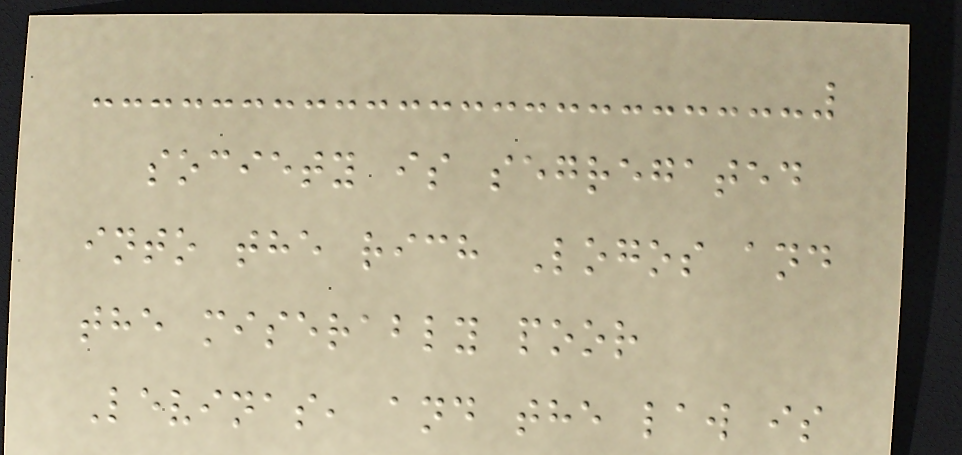society is segregated
into the rich Logos and
the miserably poor
Levinas, and the law is
